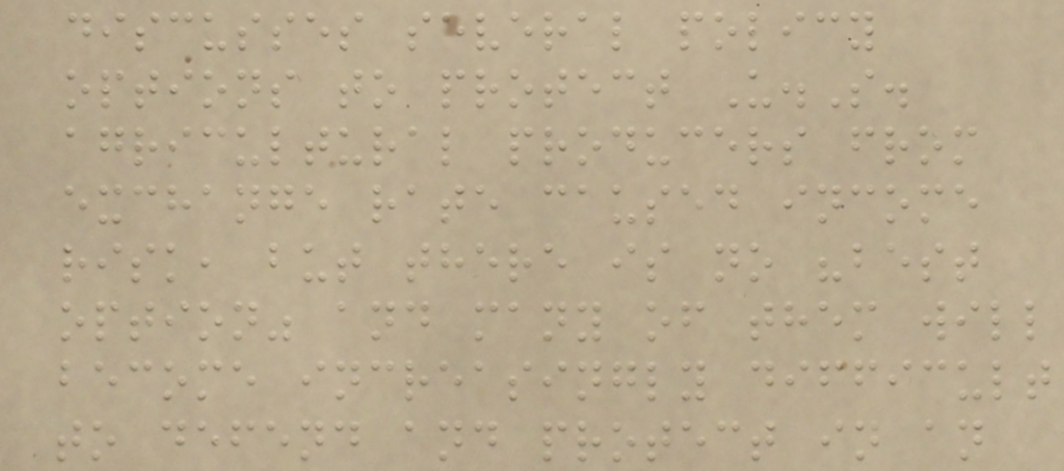discusses several policy
options to protect U.S.
agricultural producers from
exchange rate caused income
risk, but there is no "best
option" and many of them will
become increasingly difficult
to defend and protect in an
